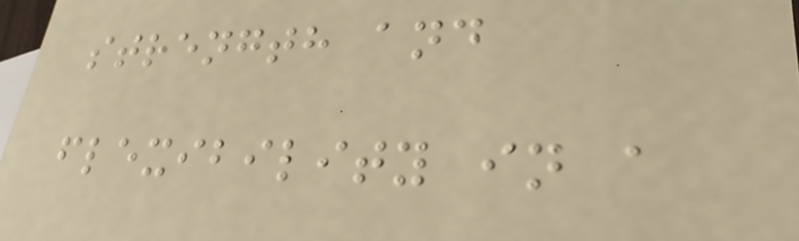strength and
flexibility in a
